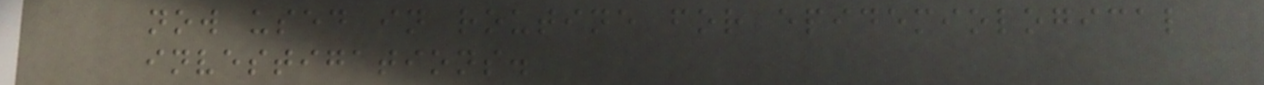now used in routine for epidemiological
investigations.
